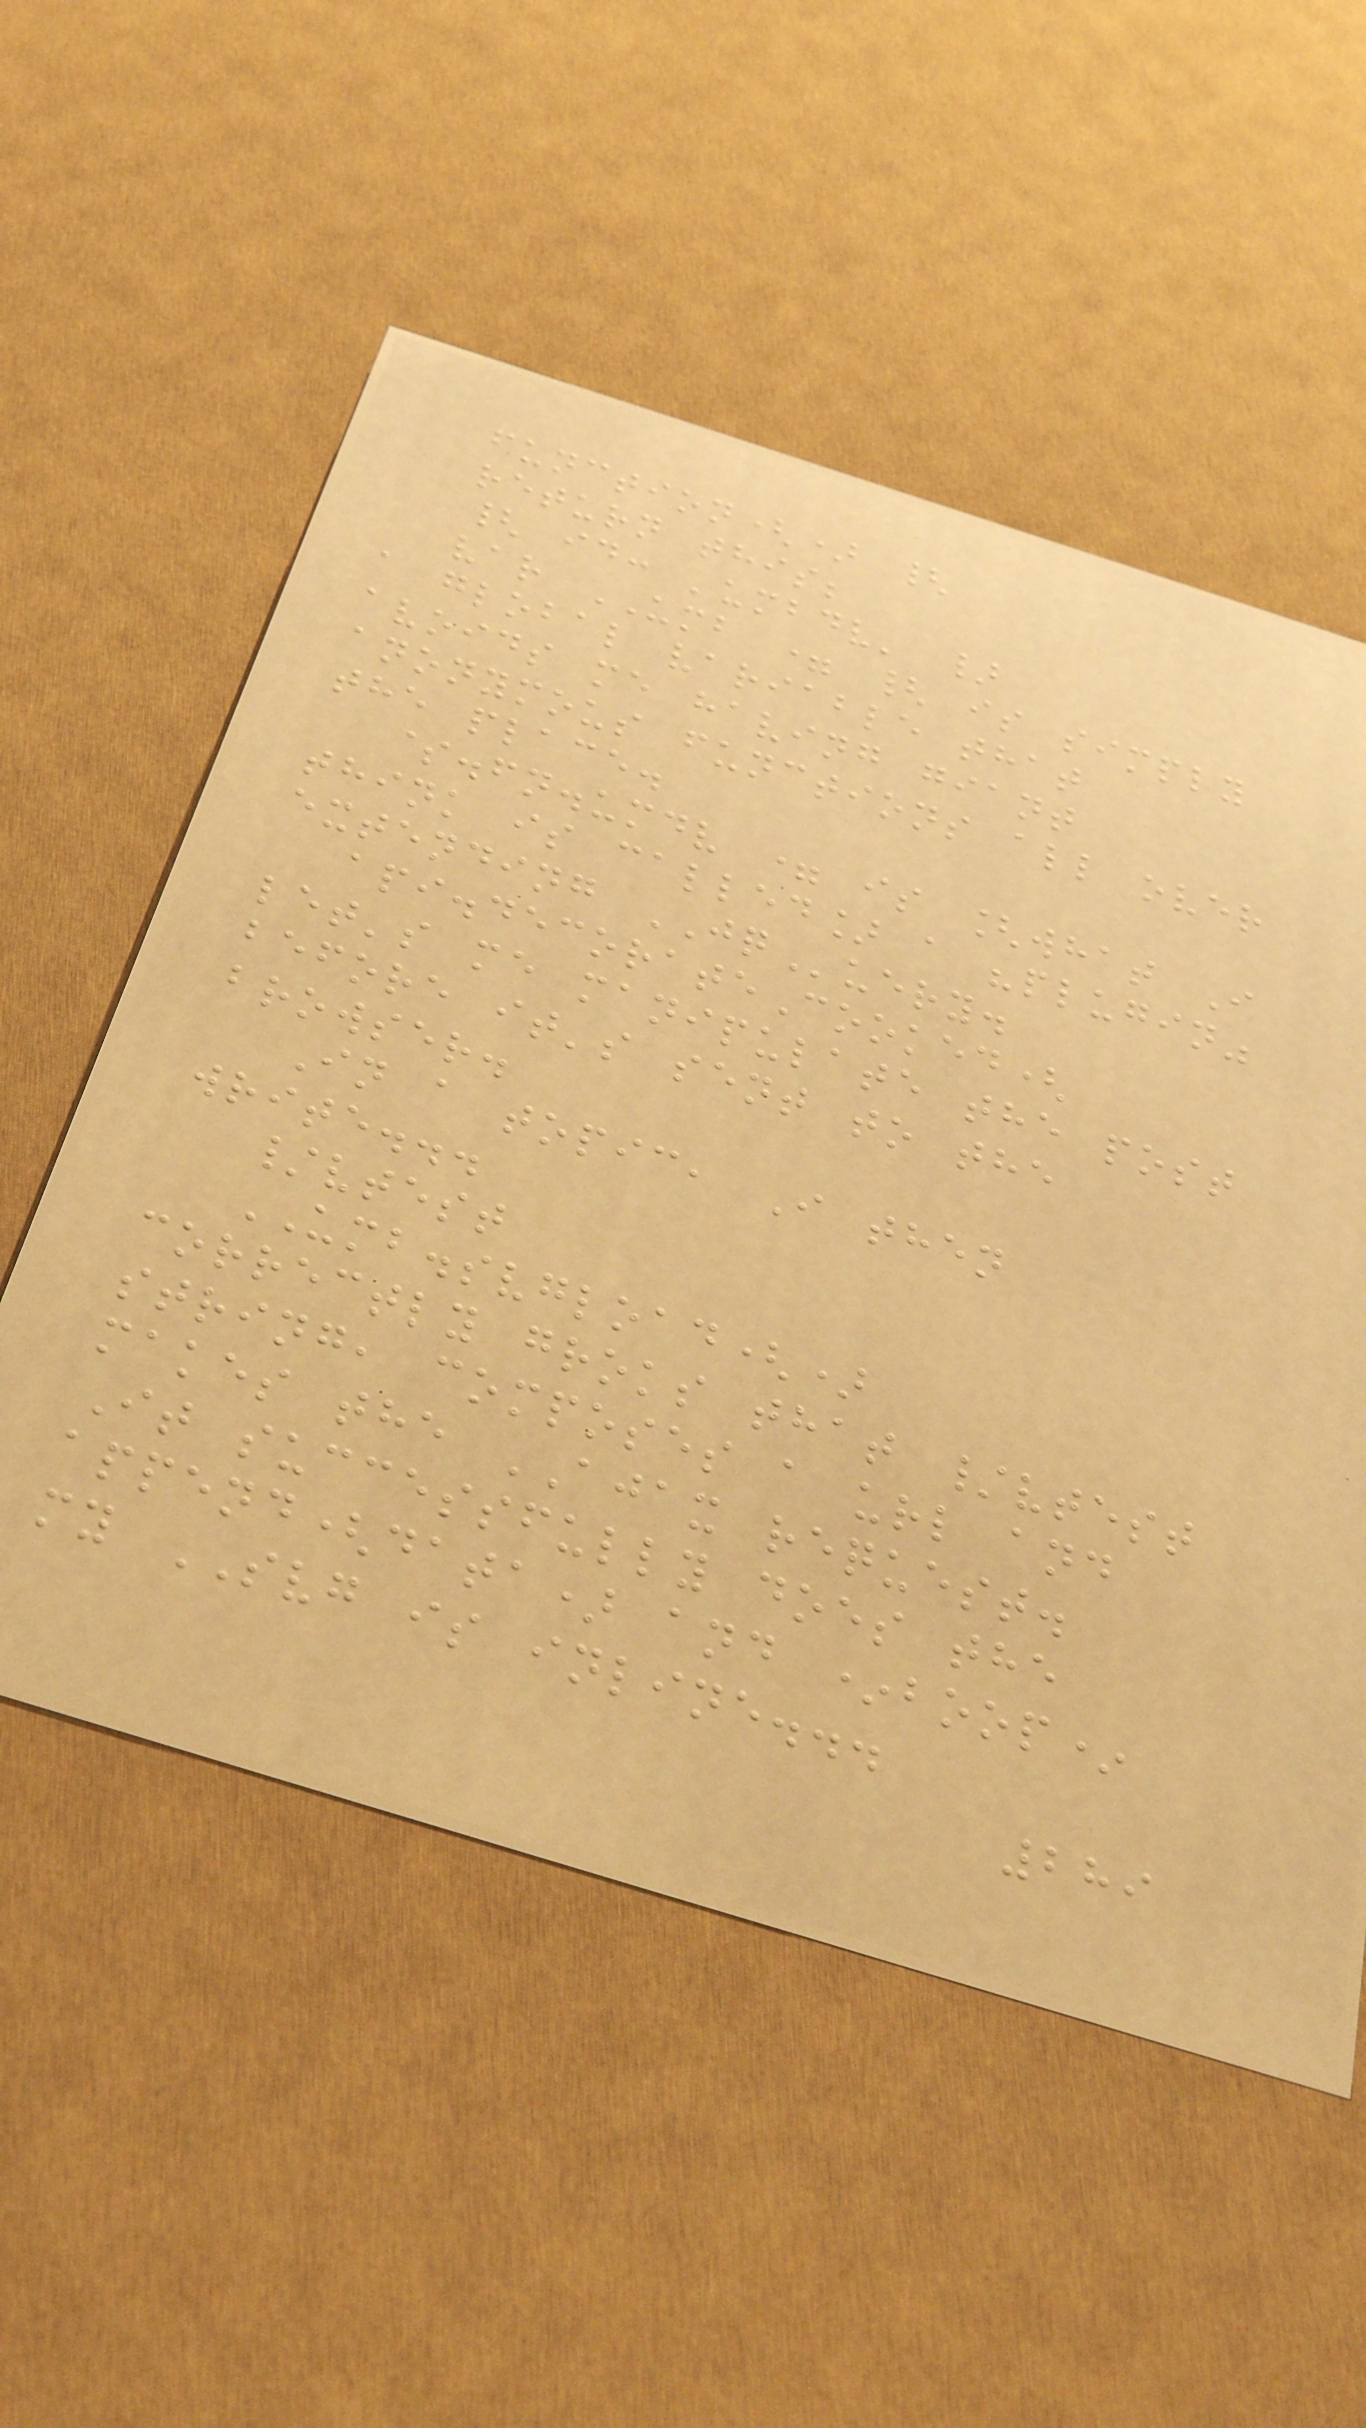function() {
return this;
{ id: 'umbdv' }
var UMB = { is simply
a global variable that
avoids me having giant
anonymous functions all over
the place.
$.fn.umdv = is [what I
think is called] a "plugin"
extending JQuery.
api.decorateCooked(
let's me manipulate the post
before it's sent to the
browser.
In a topic, I then
write...
/vtest
UMB.svgload()
correctly groks that /vtest
string, composes a url and
makes the AJAX request.
It successfully does the
append(data) and *boop*
my SVG is inline...
289
